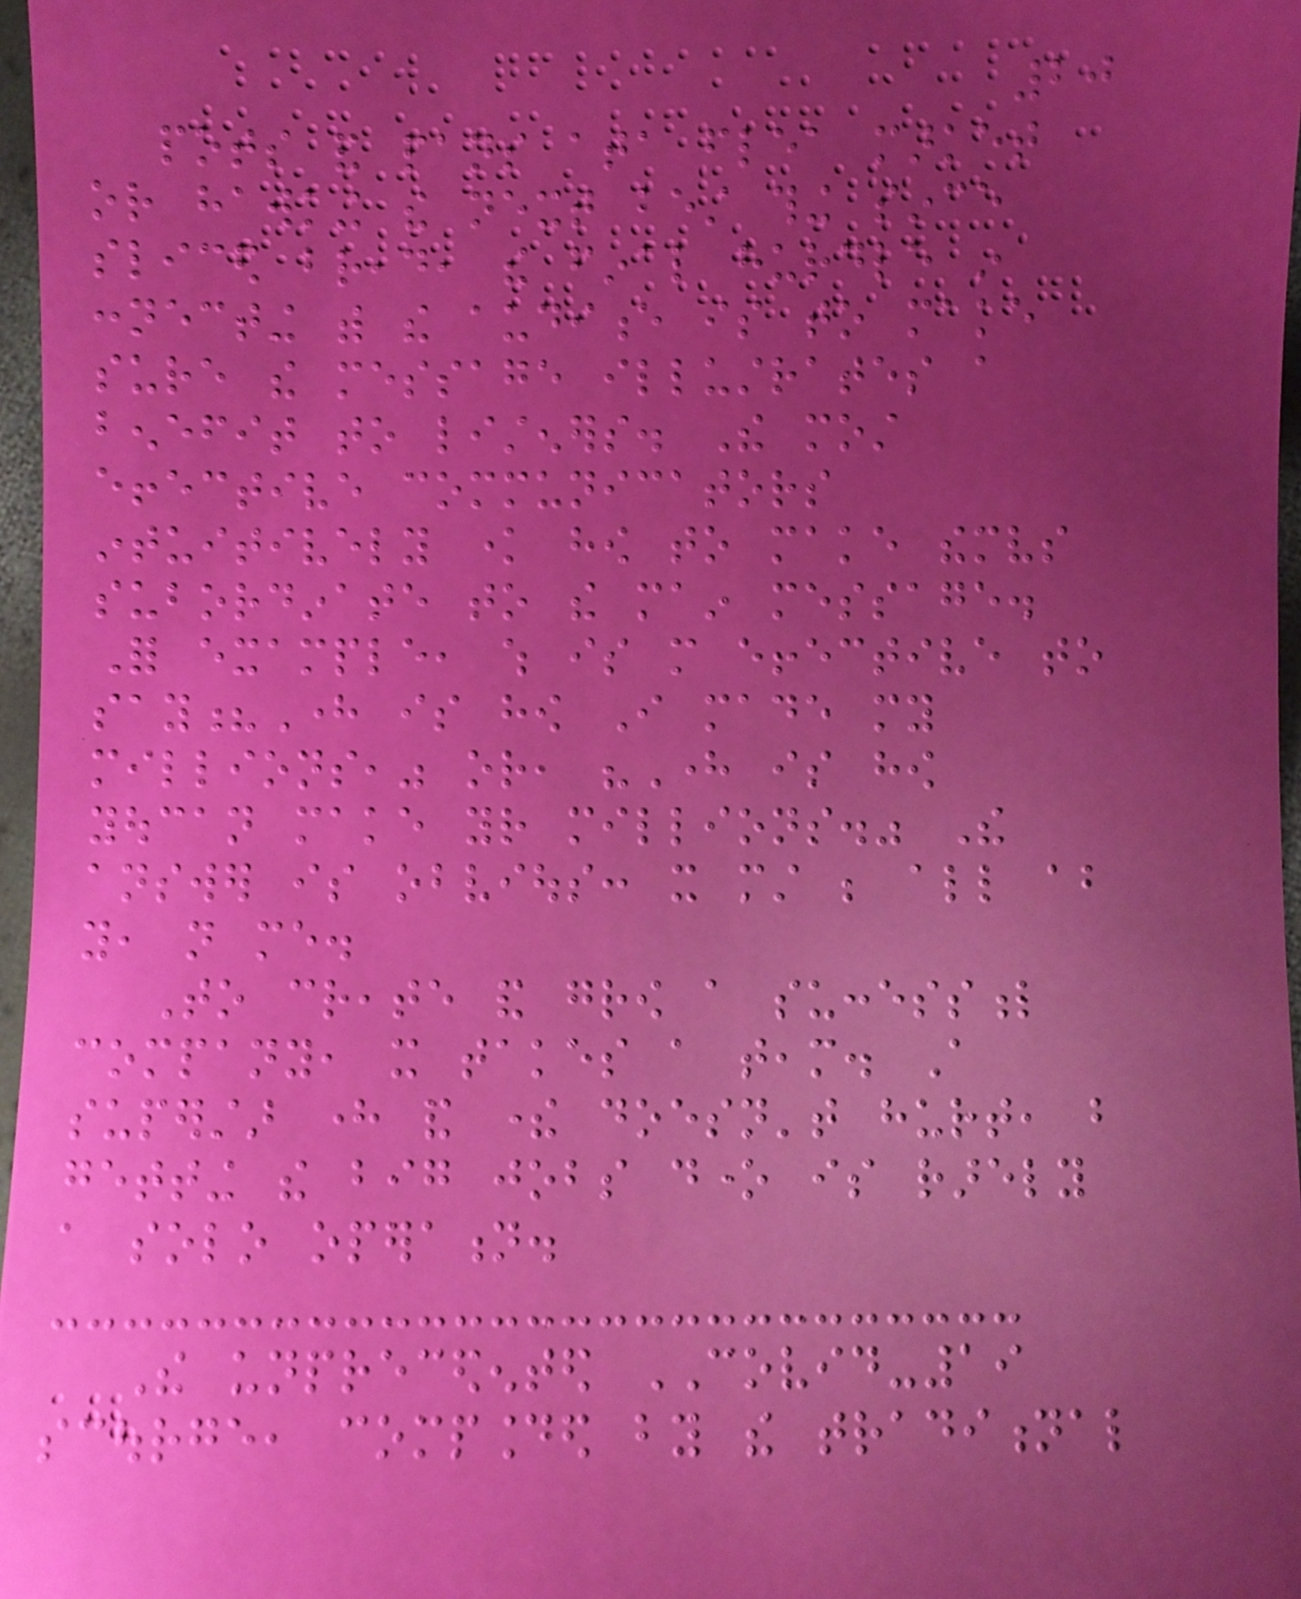20
pots and pans ata flea market
or hawking the next best thing since
sliced bread, the final hurdle in
connecting with the audience is to make
sure the message illustrates a
benefit to listeners. The most
effective communicators
intuitively know how to make themselves
subordinate to the main message.
For example, which is more effective to
say?Here is how I made my
millions," or, "Here is how
youcan make your millions." The
answer is obvious: it must be all about
you, not me.
To create and grow a successful
company, it takes a team. A
superstar here and there doesn't hurt, but
getting the big jobs done is rarely
a solo operation.
The unprecedented COVID-19
scourge, compounded by the traditional
